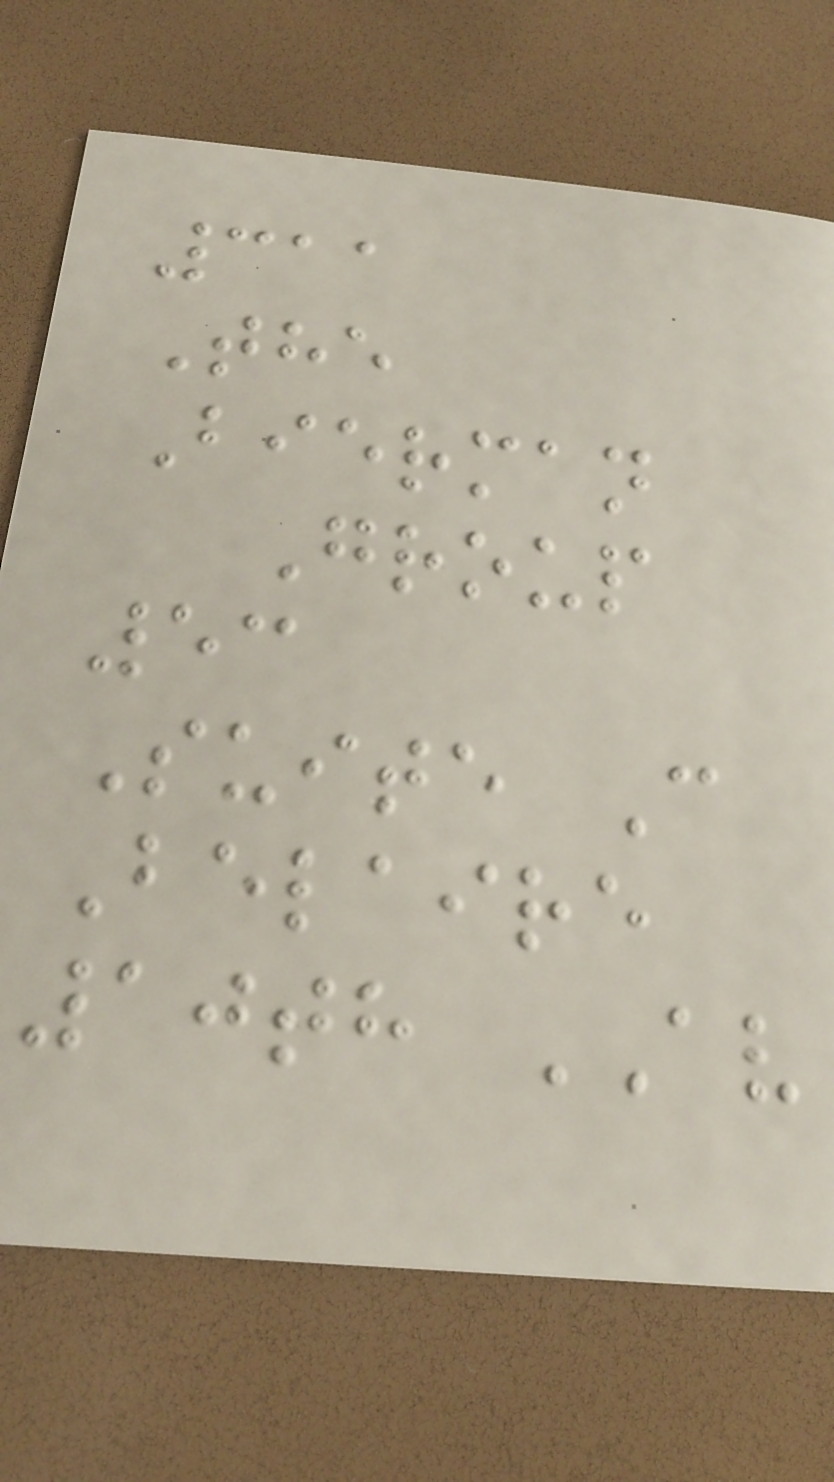311
The
Bierman
Group
53
Suite C
Belaire
10th AV
